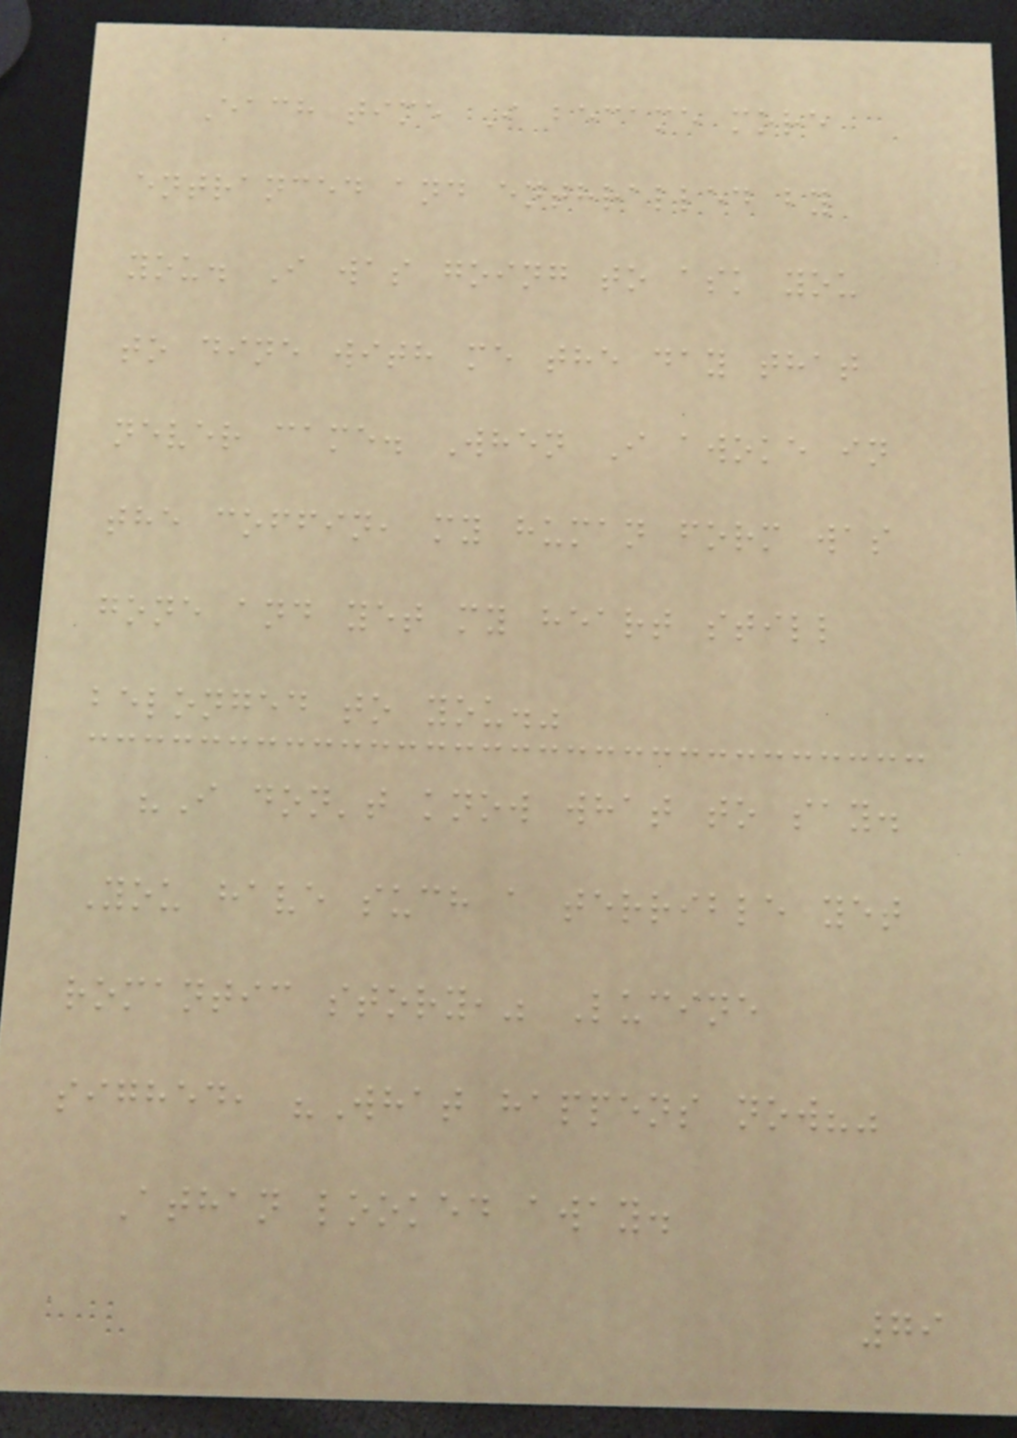Each time I became more
entranced and enthralled by
you. I was going to ask you
to dine with me the day that
never came. When I awoke in
the coffin, my human form was
gone and yet my heart still
belonged to you."
"I don't know what to say.
You have such a terrible yet
romantic story," Lucine
sighed, "What happens now?"
Athan looked away.
79
